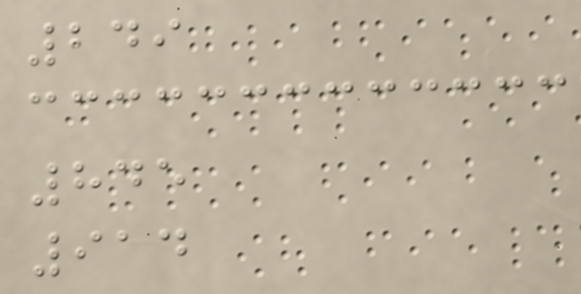249
845
914
